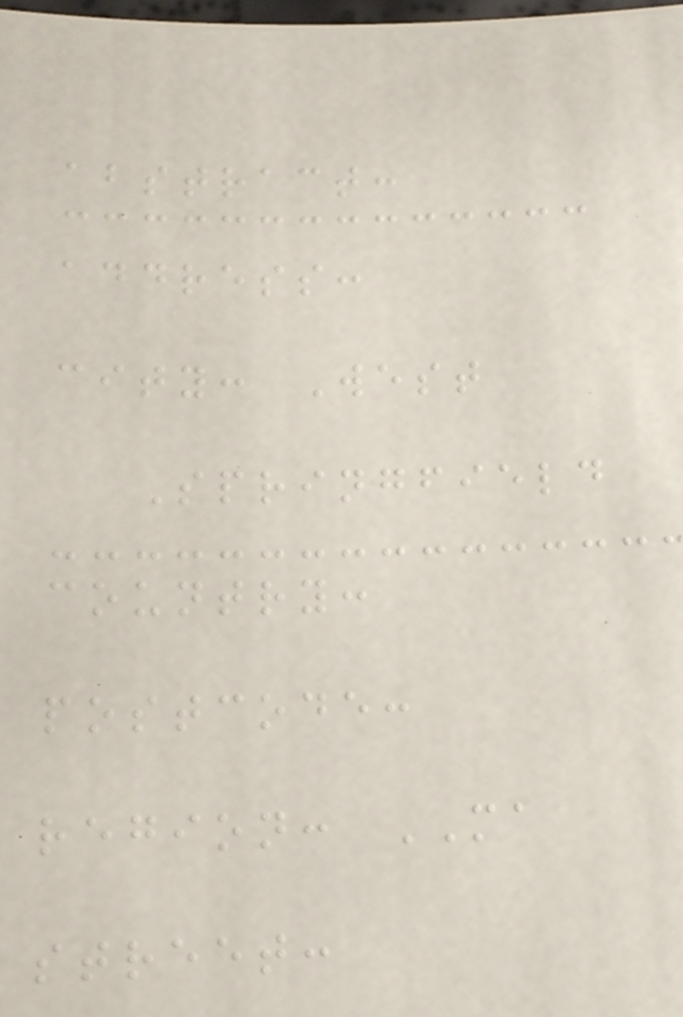abstract:
address:
city: West
Springfield
country:
postcode:
region: MA
street:
